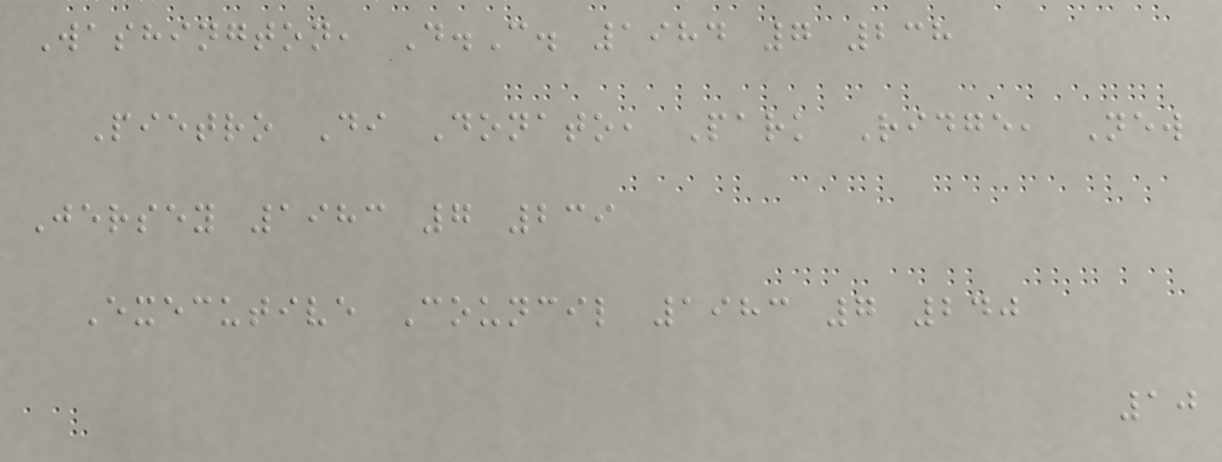Washington, D.C. 1984 7 238
Pietro Di Donato, Park Ridge, New
Jersey 1983 7 239
Executive Council 1983 7 240
10
